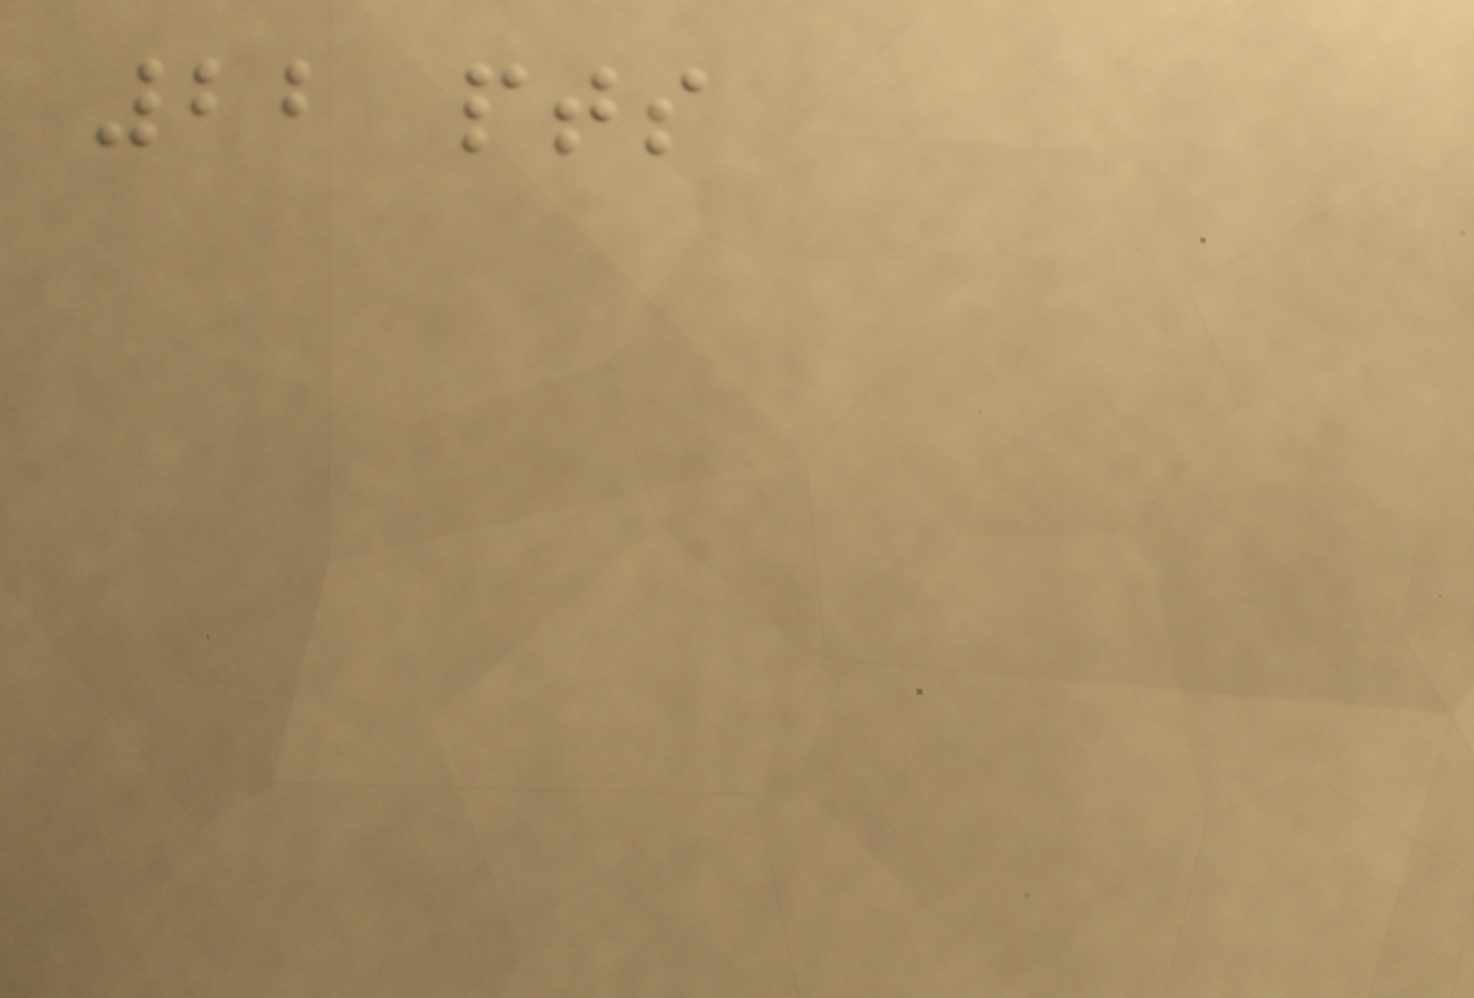22 pts
